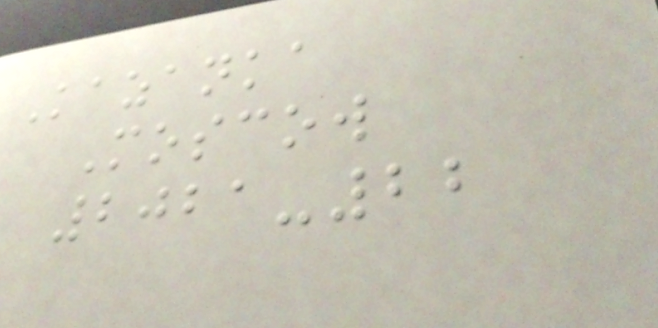Kazanka
Moscow
2021-22
